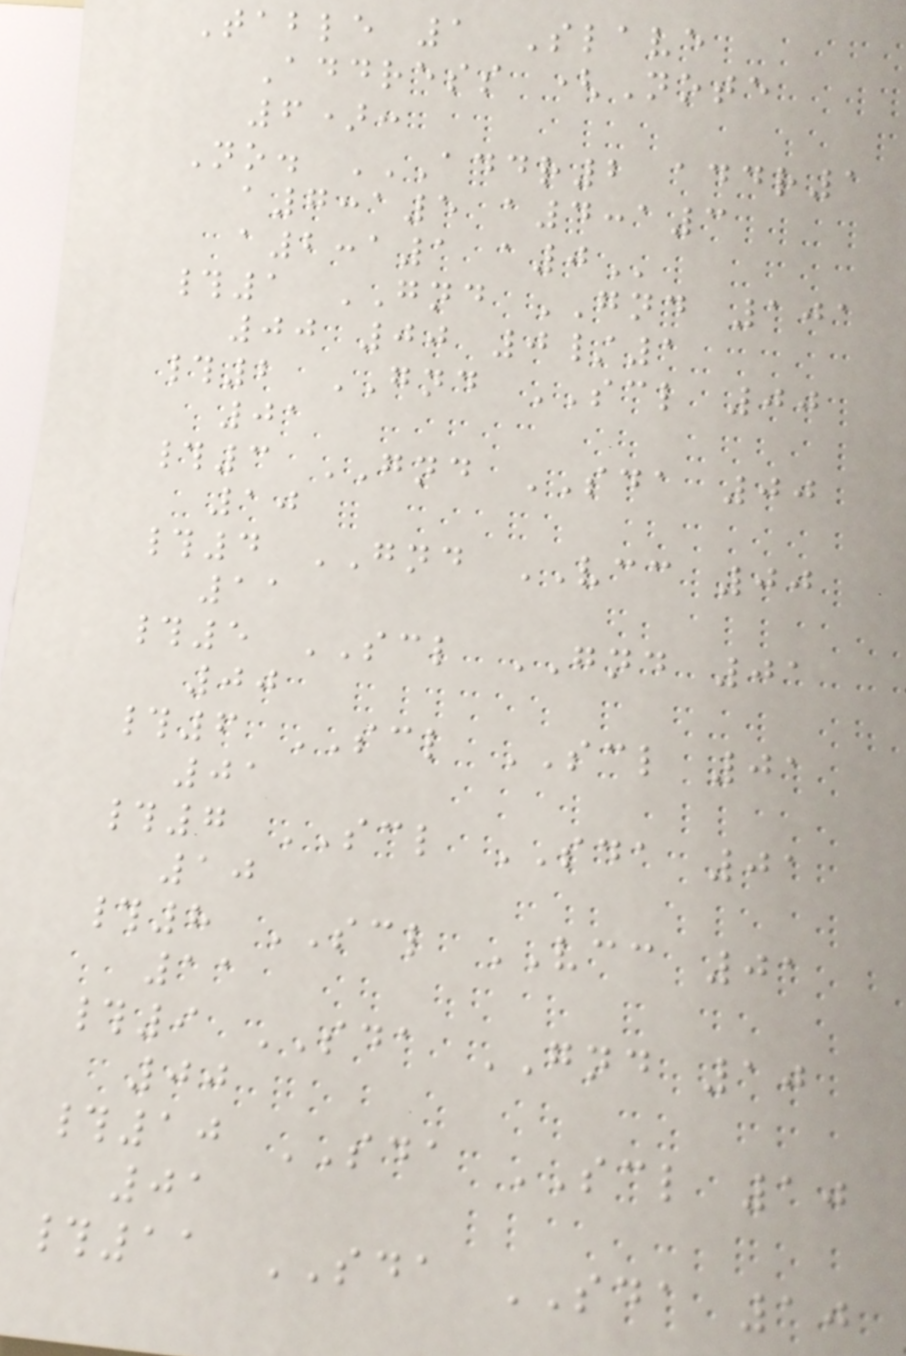Table 1 Slave
Address (Note
6):
No. ADDR2 ADDR1
A7:A5 A4:A3
A2:A1 A0
#1 GND GND 101
00 00 0/1
#2 GND SCL 00
01
#3 GND SDA 00
10
#4 GND VCC 00
11
#5 SCL GND 01
00
#6 SCL SCL 01
01
#7 SCL SDA 01
10
#8 SCL VCC 01
11
#9 SDA GND 10
00
#10 SDA SCL 10
01
#11 SDA SDA 10
